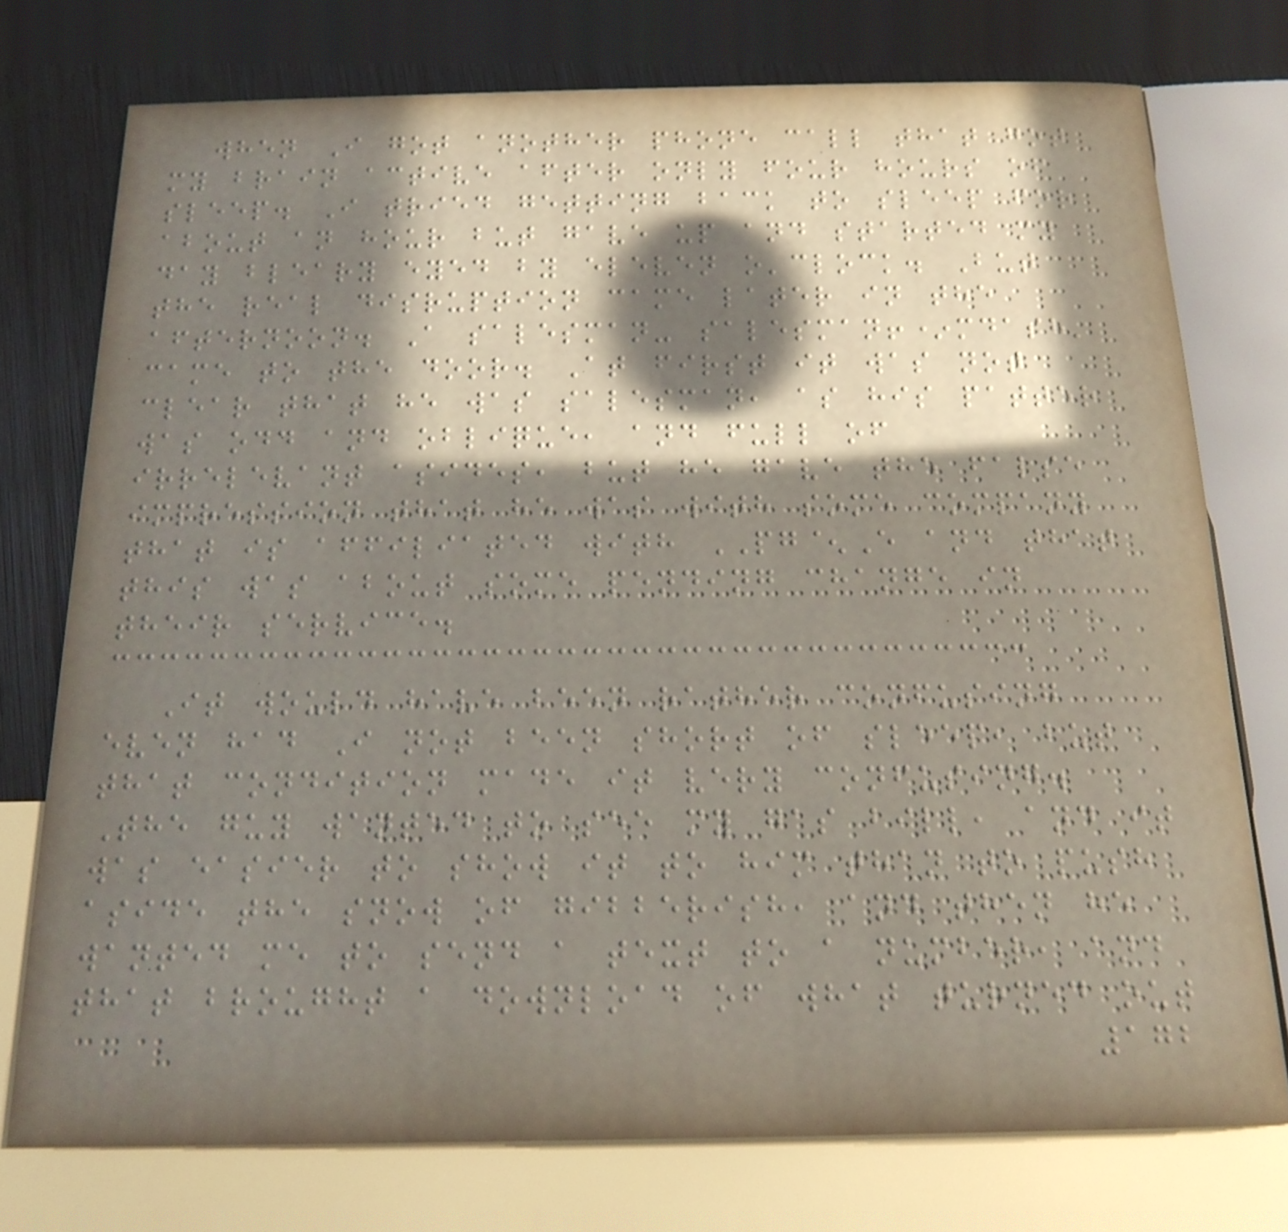when I got another phone call that got
my brain active after only four hours of
sleep. I tried getting back to sleep for
about an hour but gave up and started my
day bleary eyed by eleven o'clock. But
the real disruption came later in the
afternoon. A salesman- salesman!*mdash'
came to the door. At first it was not
clear that he was salesman, as his patter
was odd and oblique, and full of
irrelevant asides, but he gave the false
impression that he was with some company
that is affiliated with PG^E and that
this was about some pending change in
their service.
It would have been rather confusing
even had I not been short of sleep, but
that condition made it very confusing.
The guy wanted to see my gas bill, and it
was easier to show it to him than to push
aside the snow of gibberish, and then he
wanted me to send a text to a number, and
that brought a download of what turned out
172
